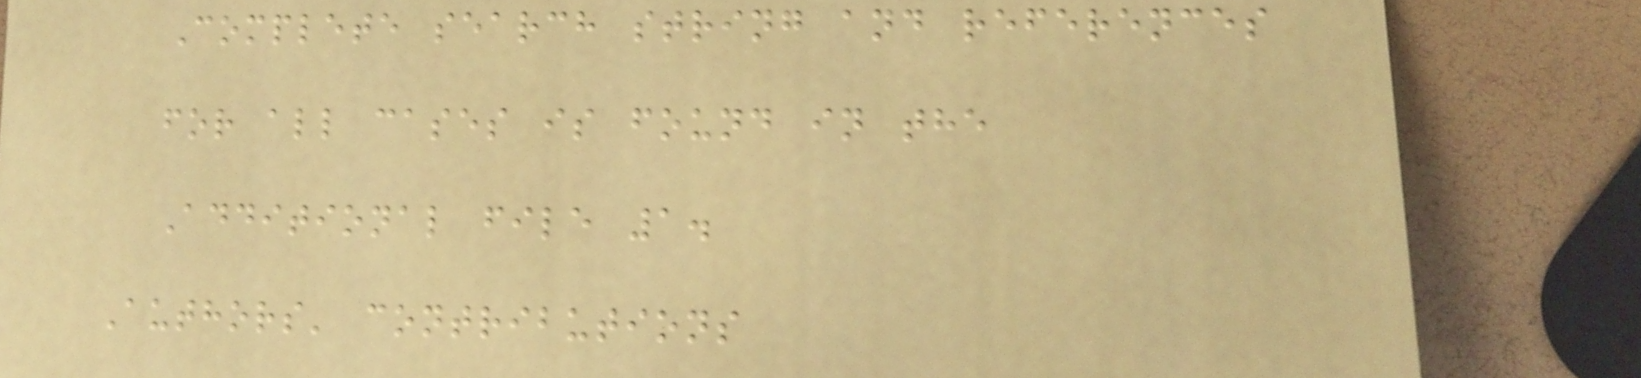Complete search string and references
for all cases is found in the
Additional file 1.
Authors' contributions
